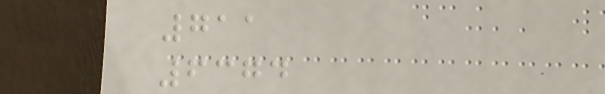711
6374
